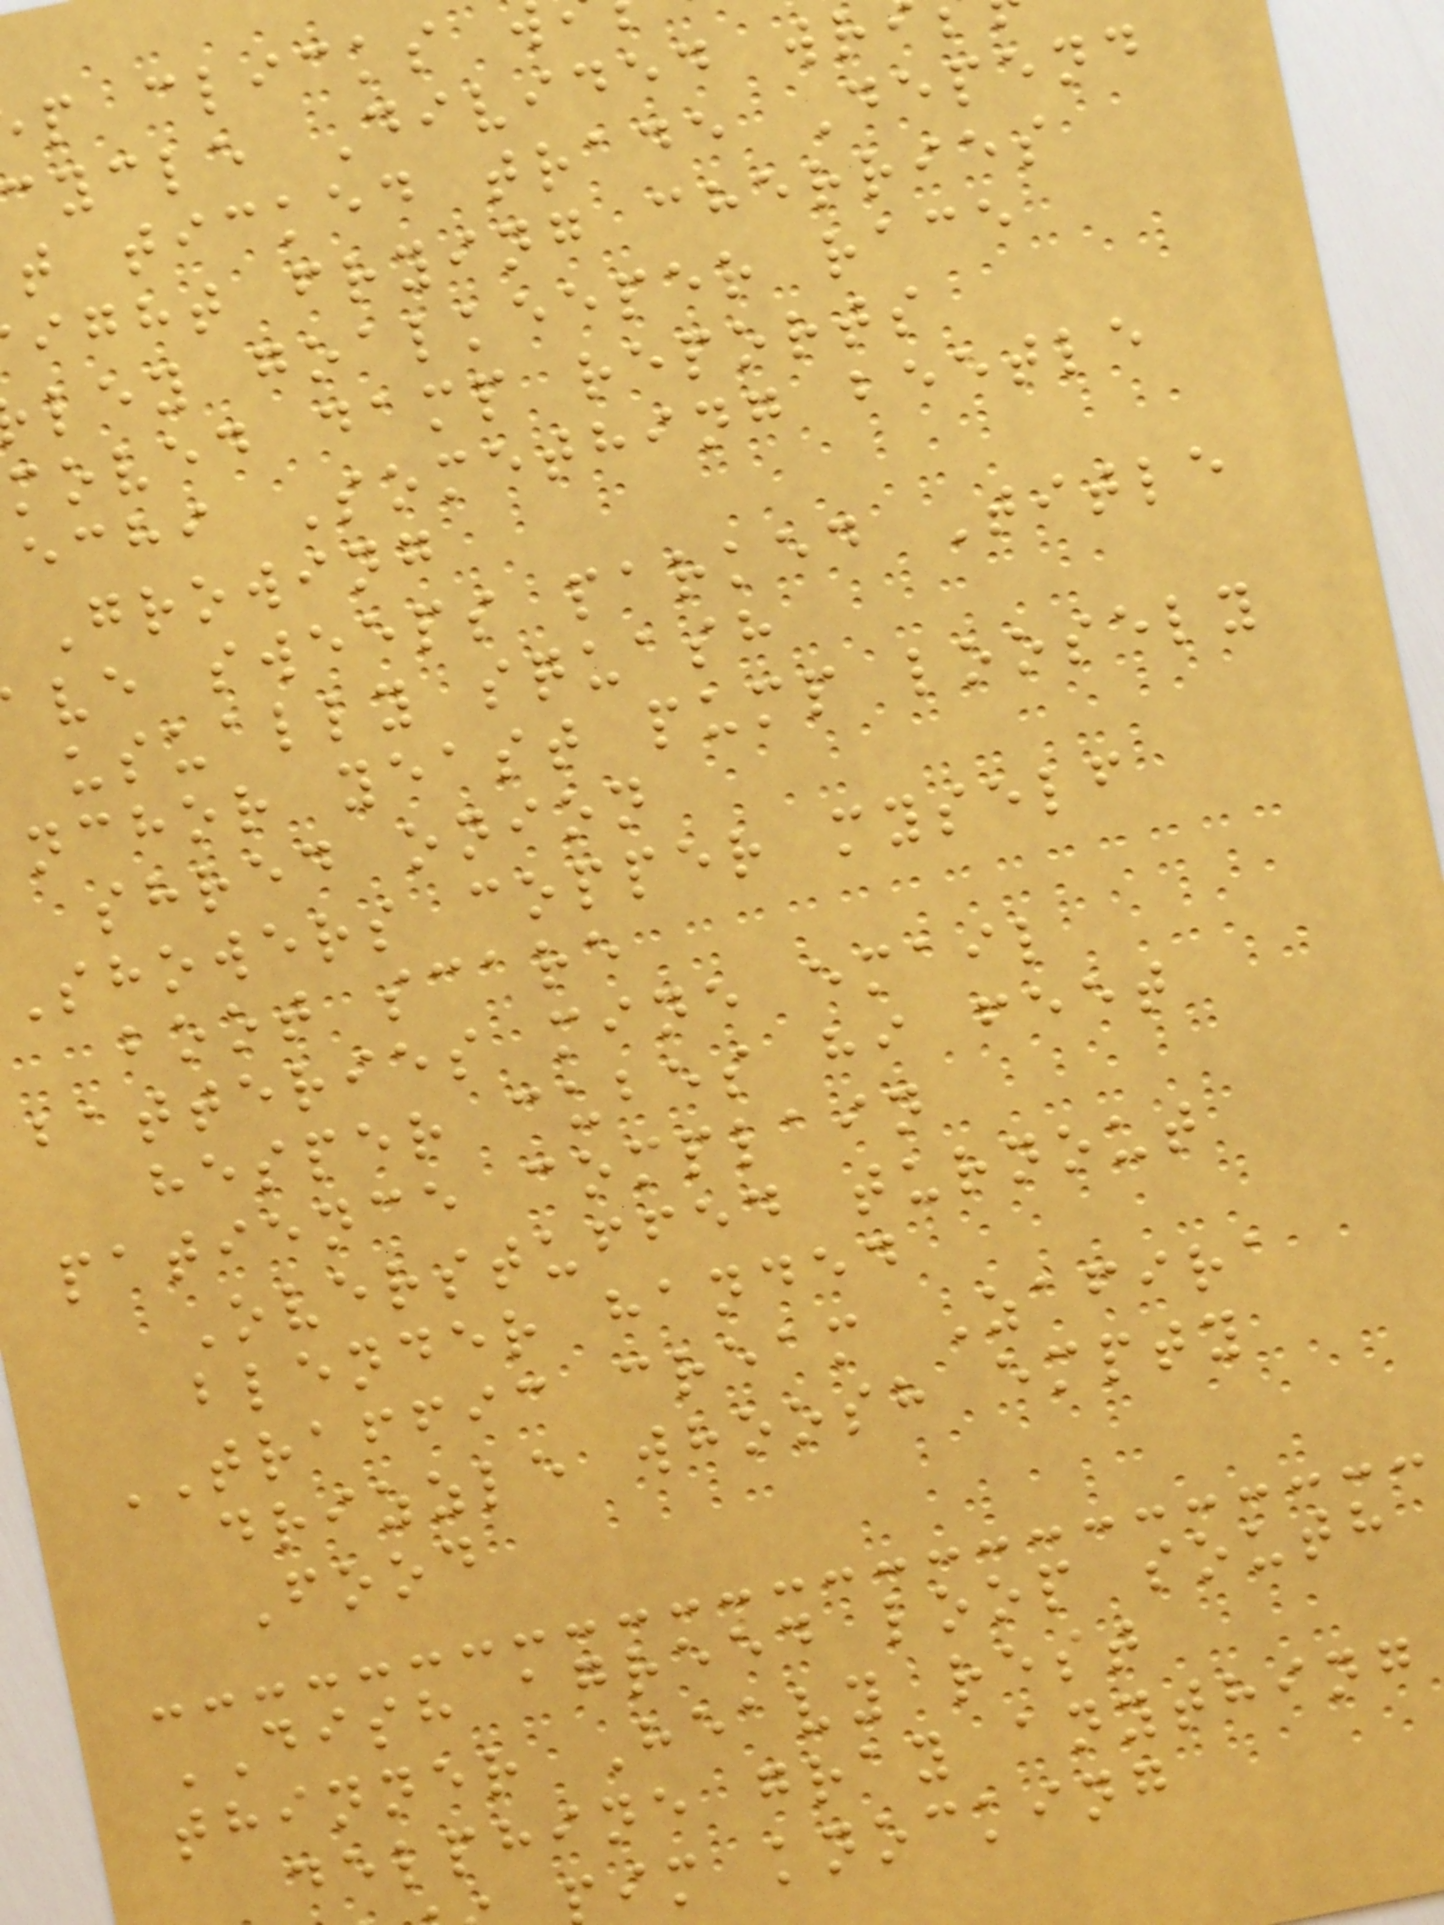p clicks
cycle Divided wr
t ticked trade Depend
ight frying cherries
ley goalkeeper race
moved damp reports
echi Something beetle
Growing
ve sweeps parked Title
usually squash
nchor yeast pump loosely
shred onion
Showers copper myself
boot scare
batteries mine email
hesper cubes hi feet
patience complain
Overstuffed turnout
blender handed
TRAFFIC cream Zafira
drizzle whoosh empty
Food
DISH agreed loop south
thinner Heavy rest
delphine gray anything
im knocking
